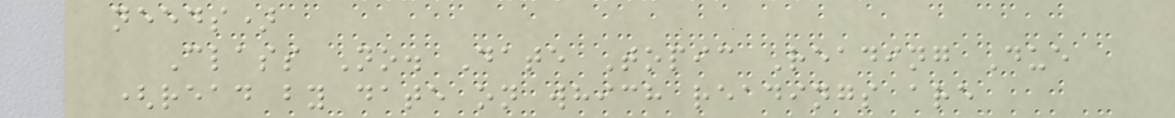needs)
Class No. Date Topic Reading Due
(read by date on which readings are
